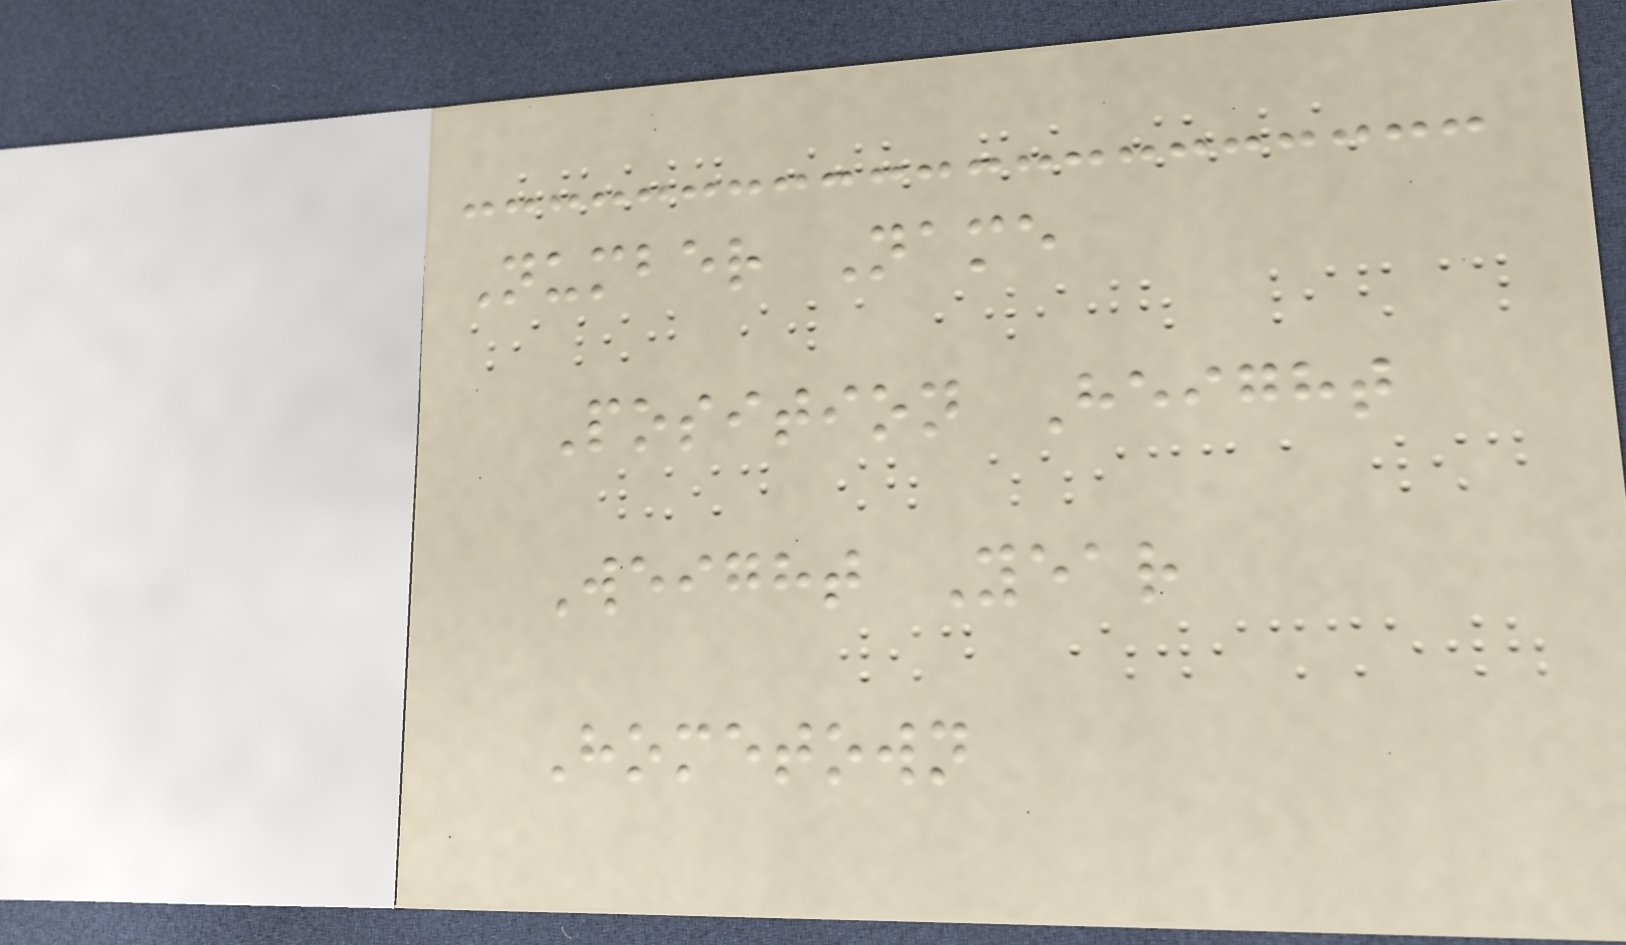Number Name
Position Height
Weight Year
Hometown
